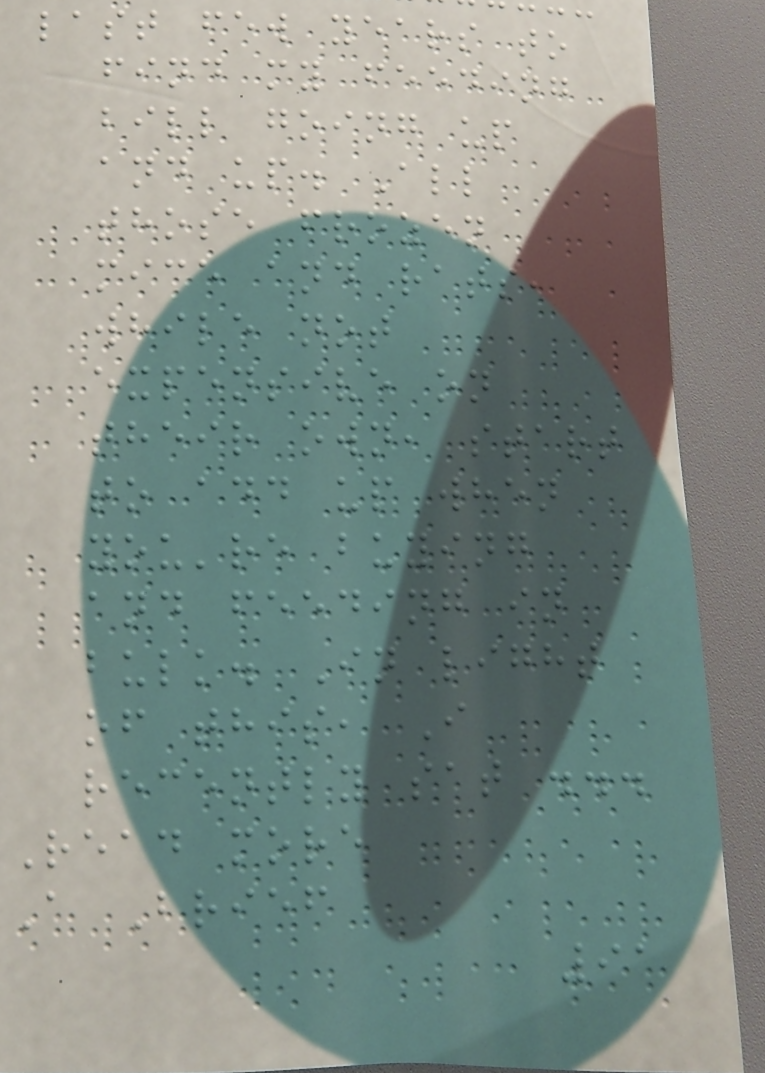last few years to
find my feeding
bill going up
and up. All
those frozen
mice and rats,
while not
expensive on
their own, start
to add up when
you're buying
and feeding in
bulk. In light
of this, I
recently sat ...
Read more
A Brief
91
